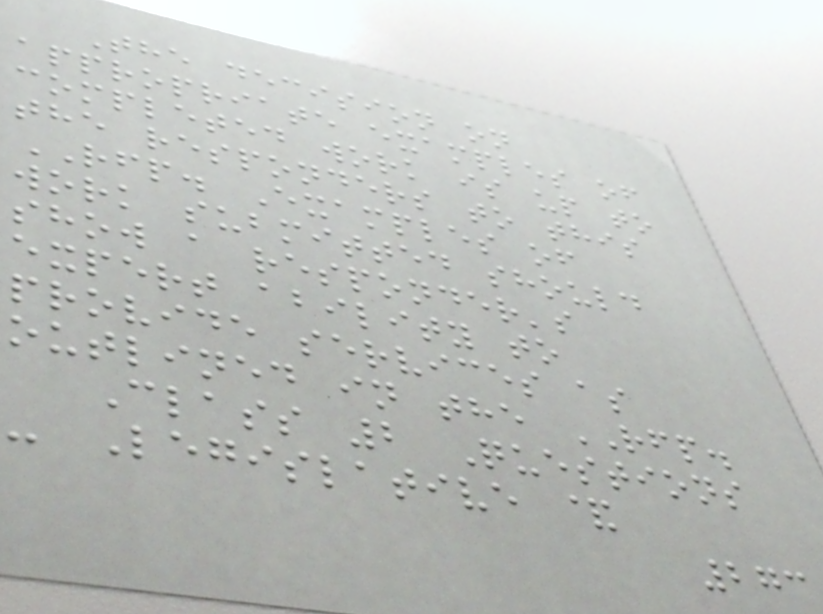The decision on
appropriate examples of
completed work is up to
the responders to this
RFP. Examples of
work submitted should
show a responder's
expert ability to
provide services as
outlined in the RFP.
Class 2 Questions
- Legislative &
273
